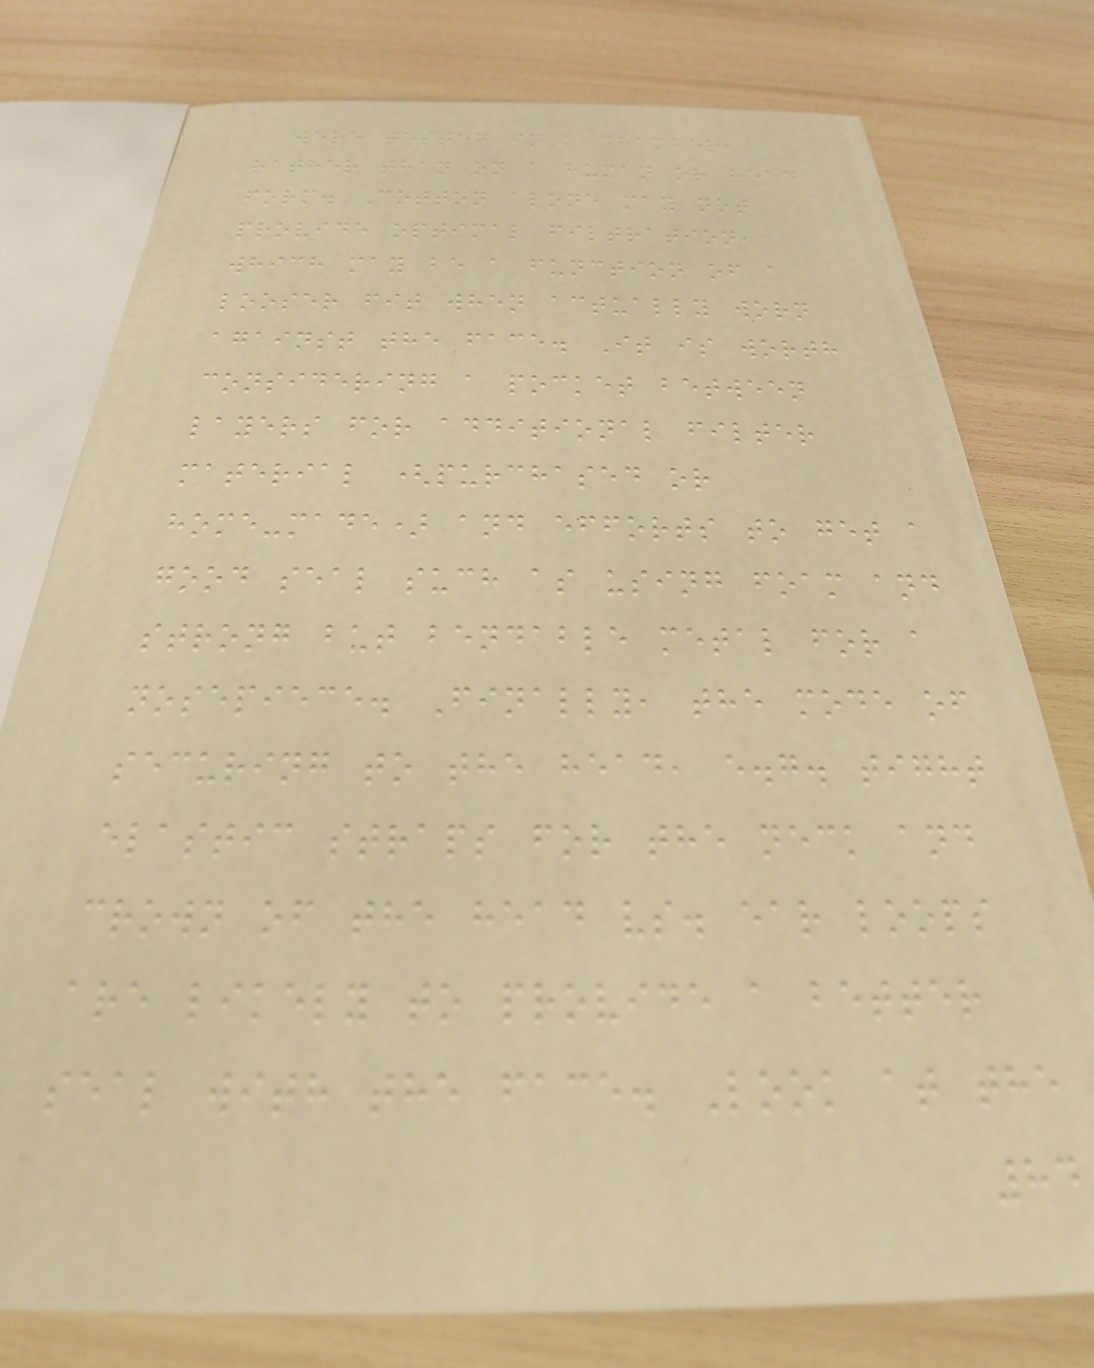were tested in a chamber,
rather than on a human or head
form. Cotton alone may not
provide optimal filtration,
which may be a function of a
looser fit when actually worn
against the face. It is worth
considering a pocket between
layers for additional filter
material (purchased or
home-made) and efforts to get a
good seal such as using foam and
strong but bendable metal for a
nosepiece. Finally, the mode of
securing to the head, e.g. tight
elastic straps for the neck and
crown of the head vs. ear loops
are likely to provide a better
seal with the face. Look at the
84
